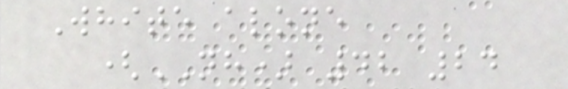White alone
(NH) 42 24
